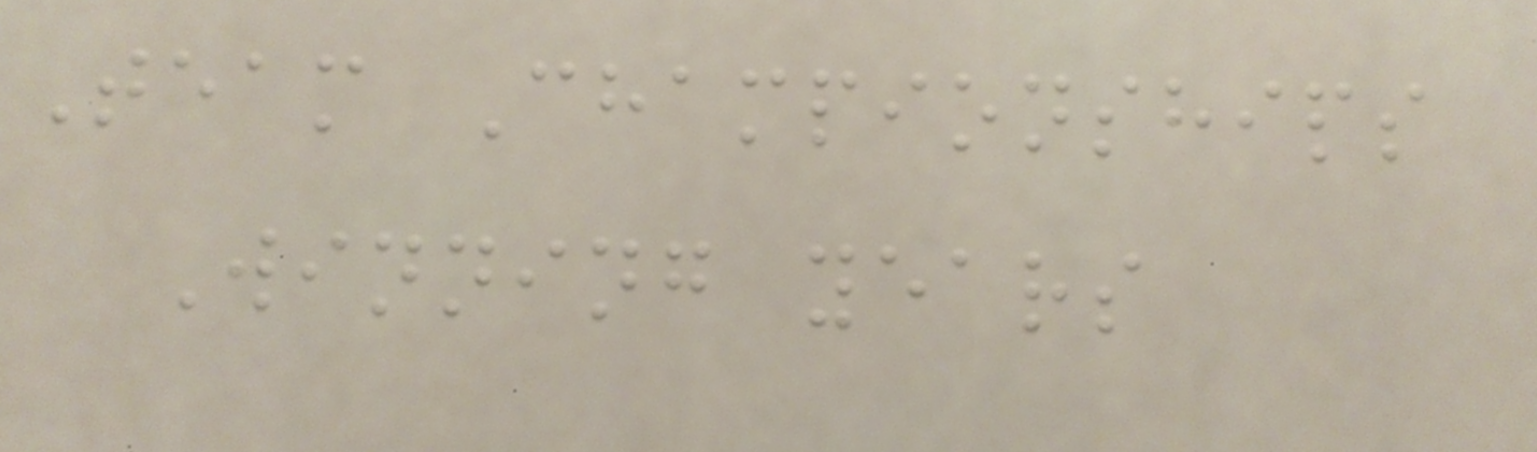Team Championships
Winning years
